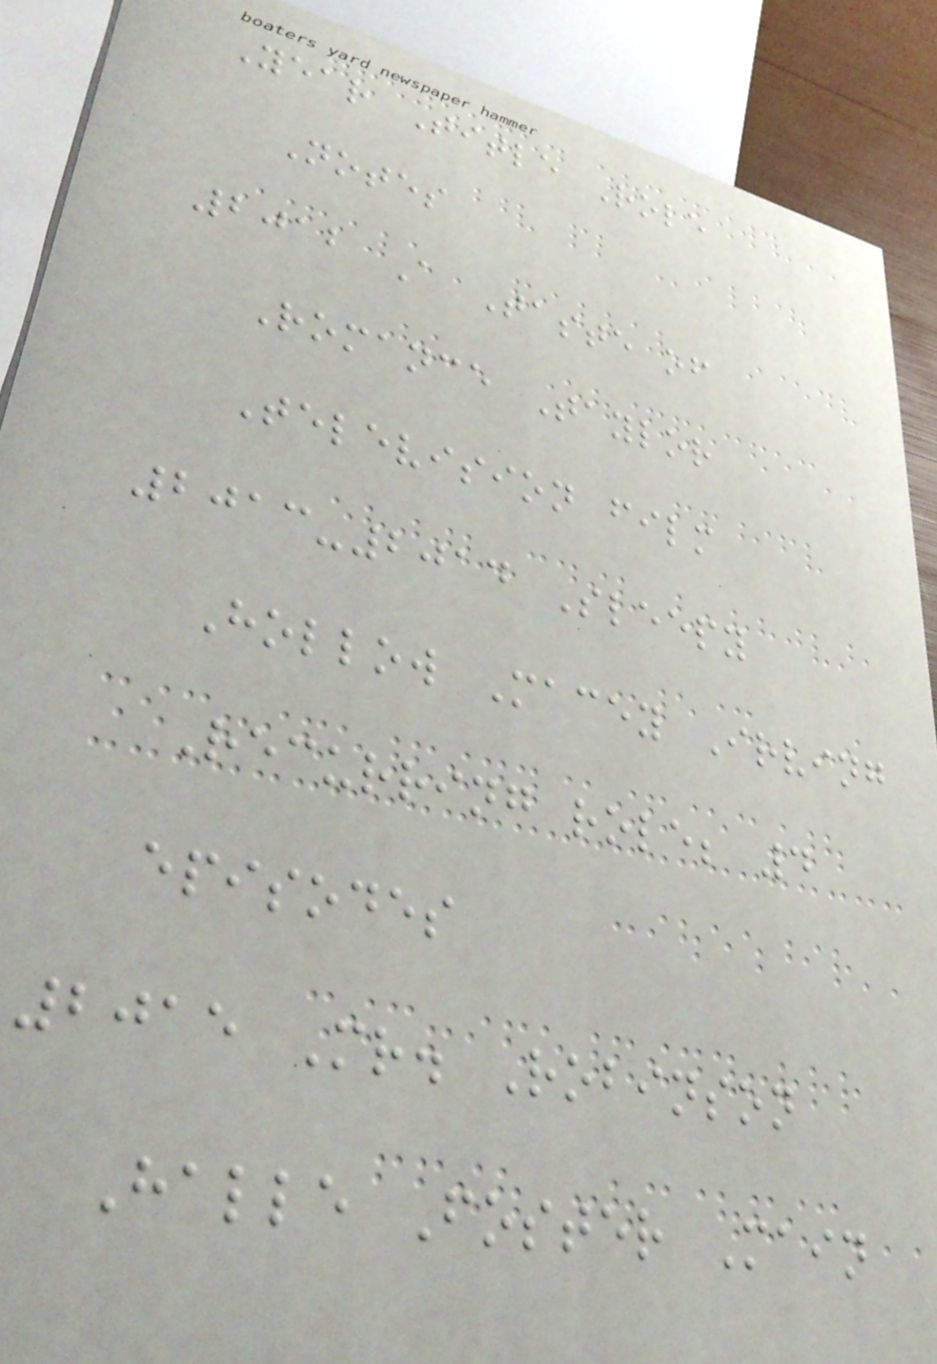Year Title Role
Notes
2012 A Taste of
Romance Taylor
Television film
2013-2014 Sleepy
Hollow Macey Irving
Recurring role; 4
episodes
2015 Mr. Robinson
Halle Foster Main
